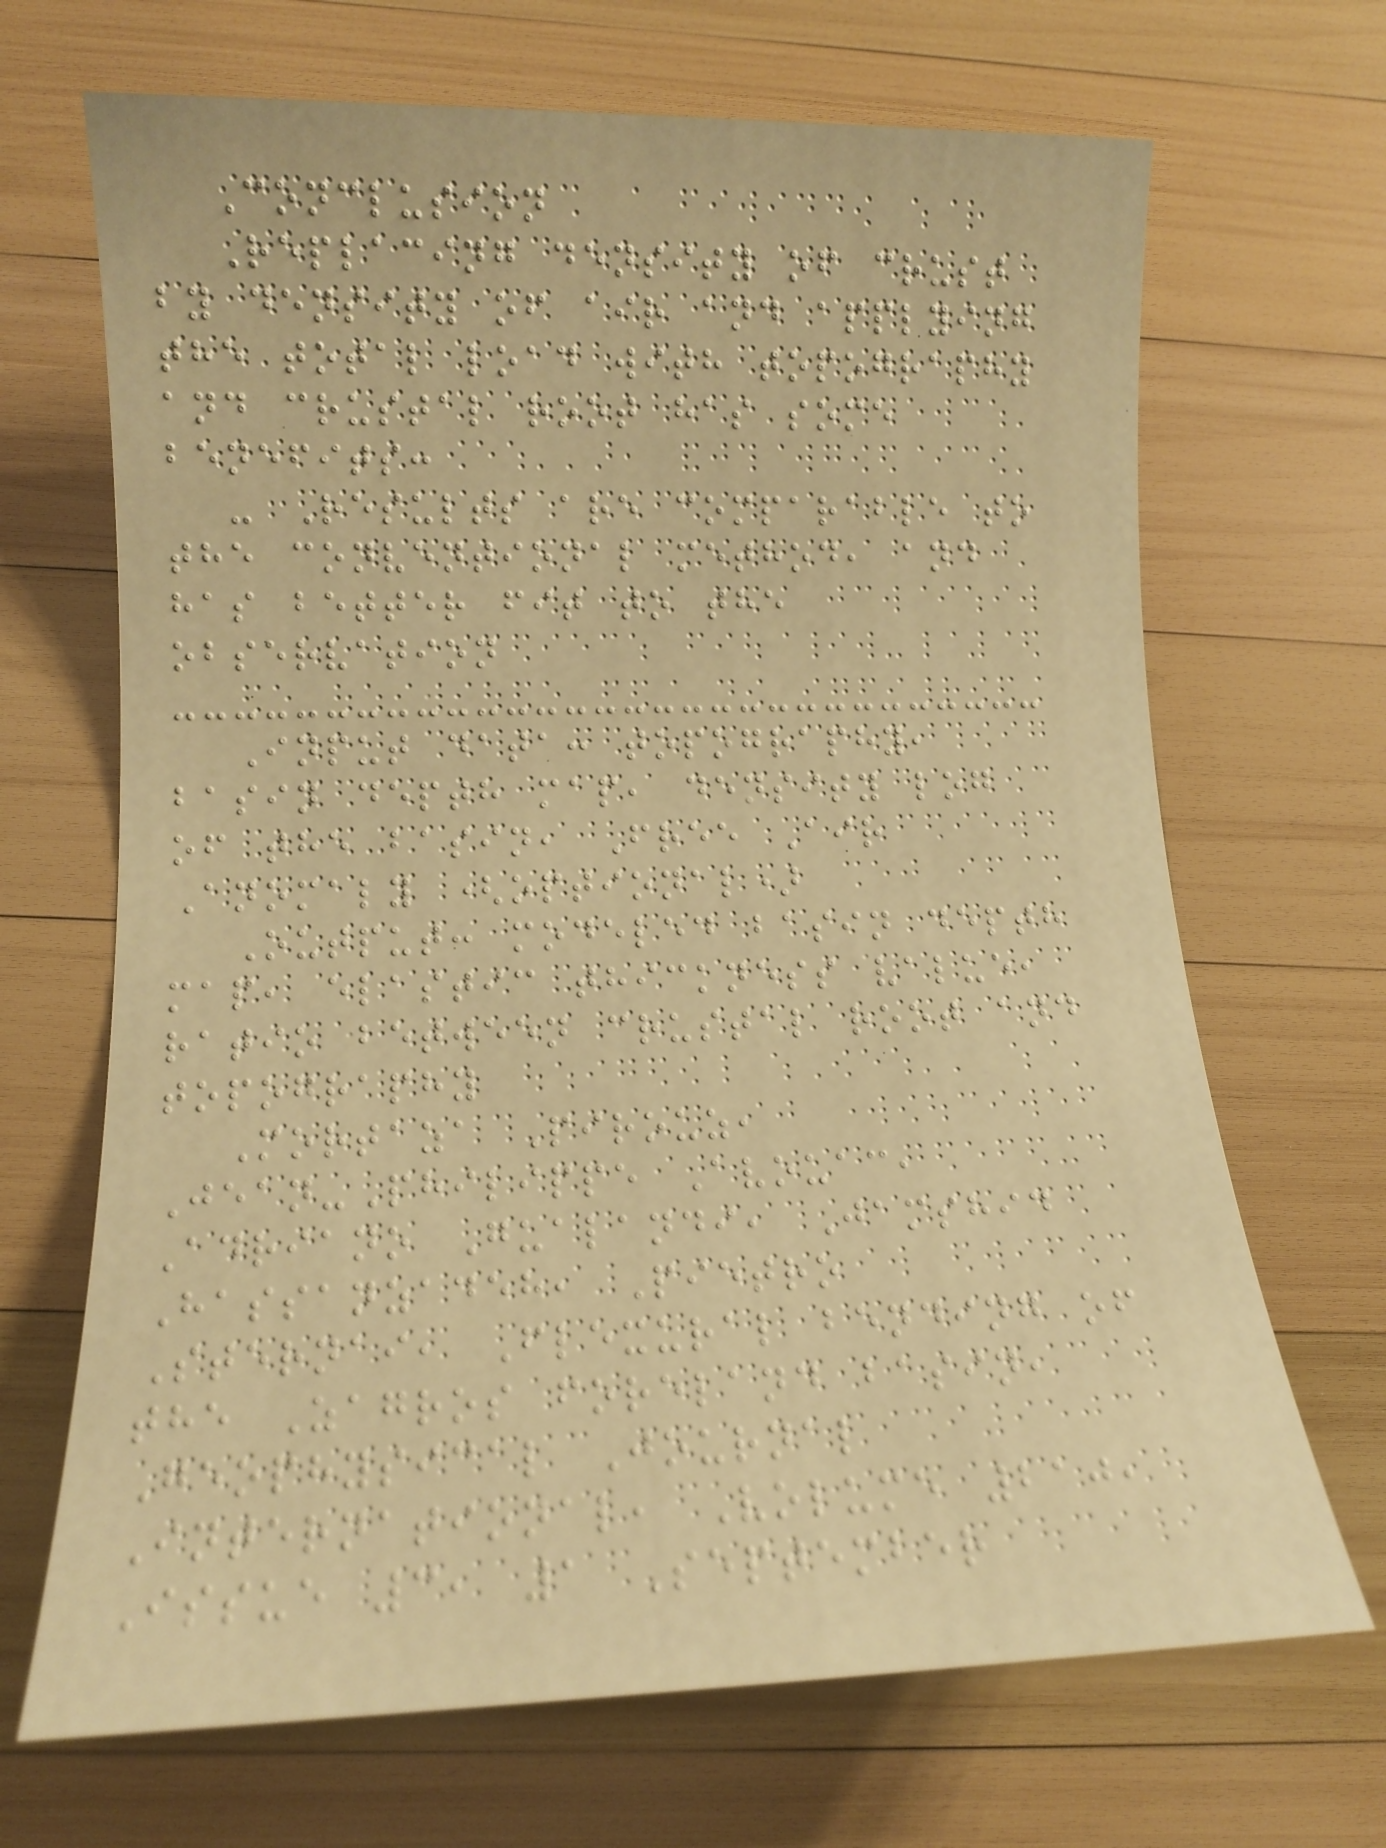Conclusion
Replacing density of crust
by density of air and applying
the total load with topography
and crustal root has some
benefits:
- Results are comparable to
the conventional method, and
has better fit to the
observation
Input data: topography,
basin depth map, density log
of the basin, Free Air
Anomaly (optional)
Output: modeled basin depth
map, elastic thickness value,
ratio between crustal root and
topography
Mortaza Pirouz,
Jean-Philippe Avouac,
Adriano Gualandi, Jamshid
Hassanzadeh, Pietro
Sternai, Flexural bending of
the Zagros foreland basin,
Geophysical Journal
International, Volume 210,
Issue 3, 1 September
